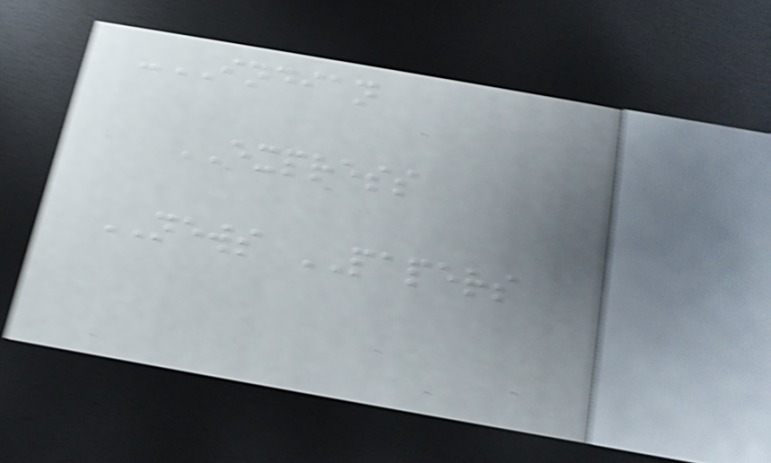-INDIAN
EXPRESS
NEWS PAPERS
